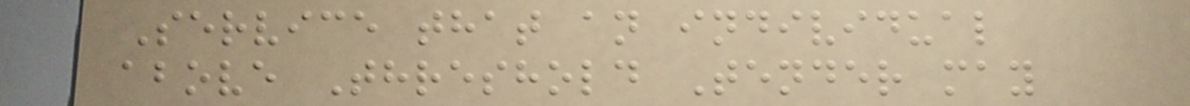Service that an individual
above Threshold Tender may
